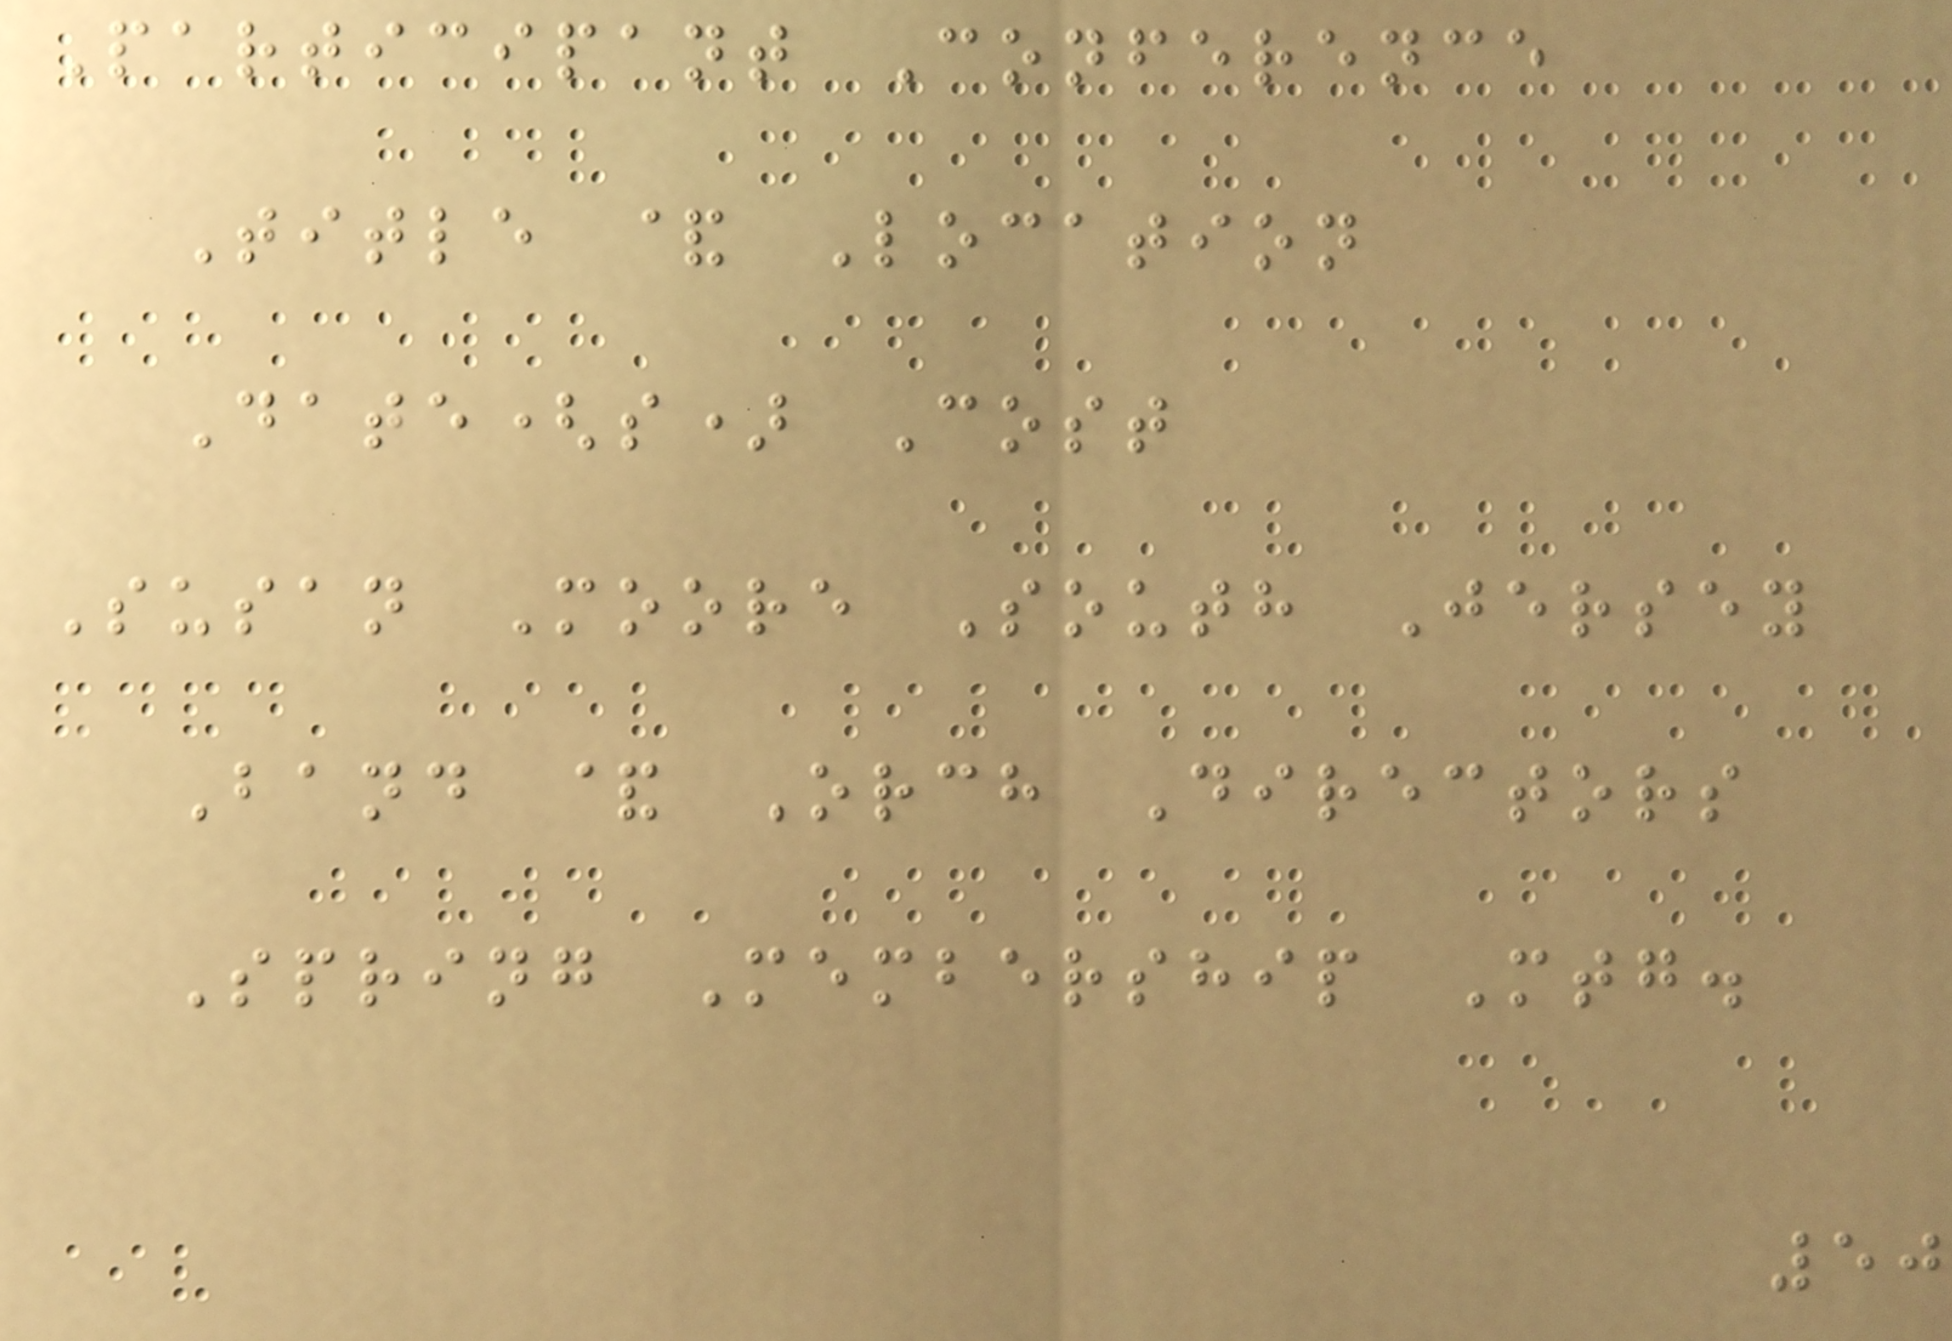Participant Conference
Title & Location
Date(s) Cost
Susan Moore South Jersey
Band & Orch Directors
Spring Membership Mtg.
50
